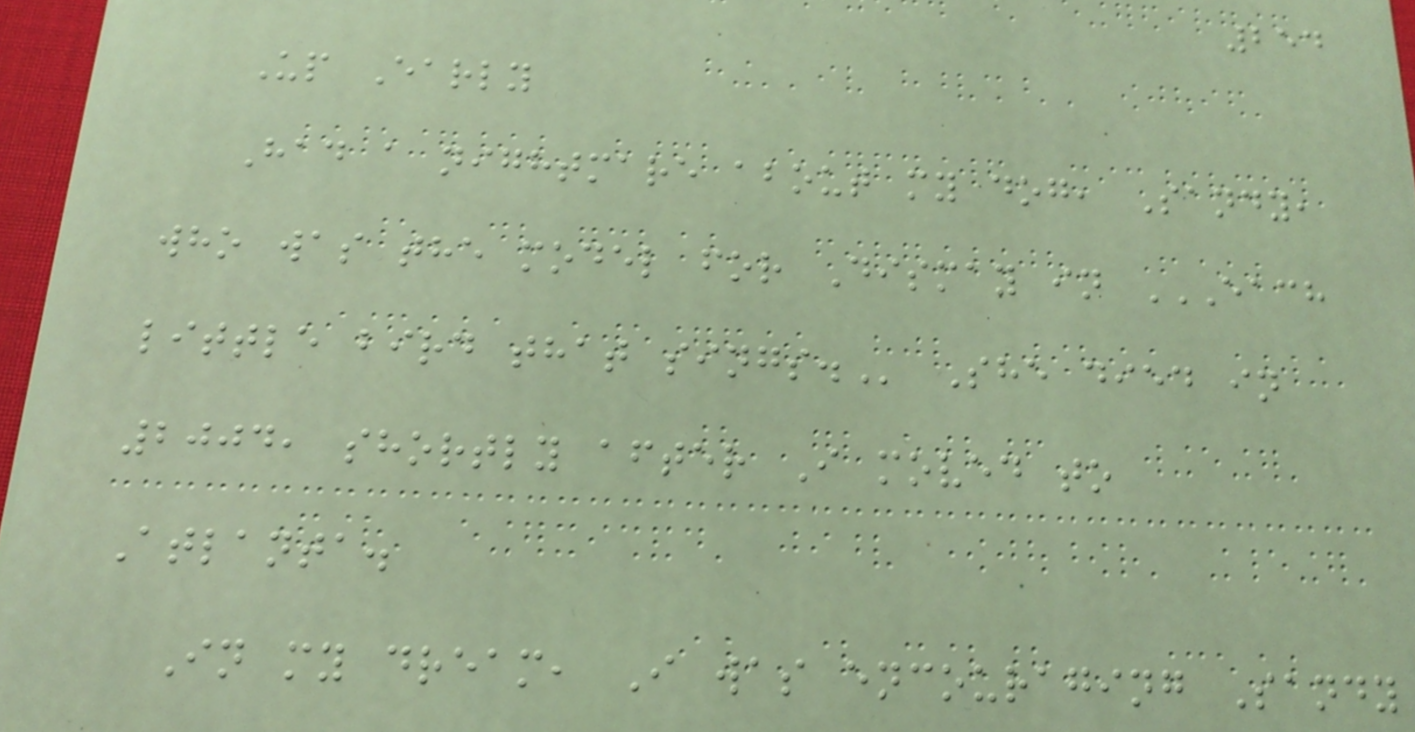254
Up Early
Had a nightmare about my dog, Sandy,
who was the model for Dismay in EACH
LITTLE BIRD THAT SINGS. She died in
2004, shortly after I moved to
Atlanta.
In my dream, I was encouraging Sandy
